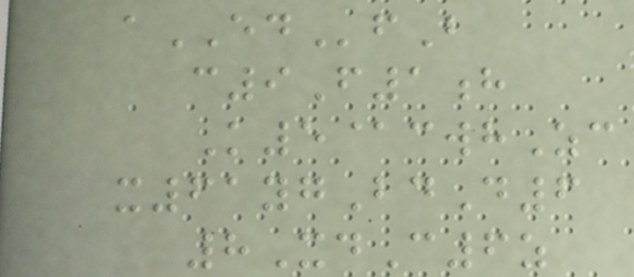aEDfB
c9F1h
K5@cwhZc
x61ygBdD6
8XdC6z
